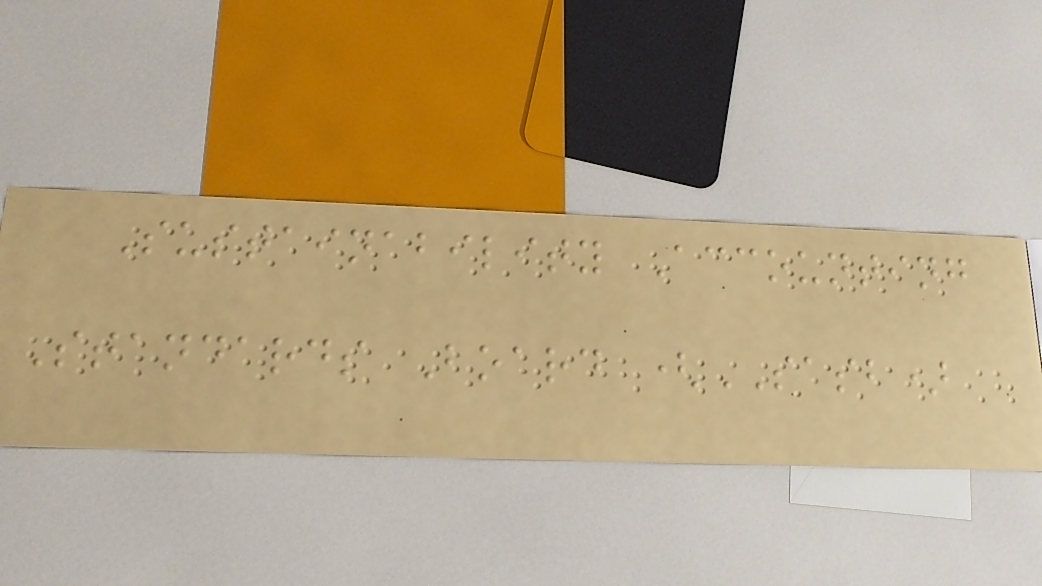Sustainability Accounting
Standards Board (SASB)
